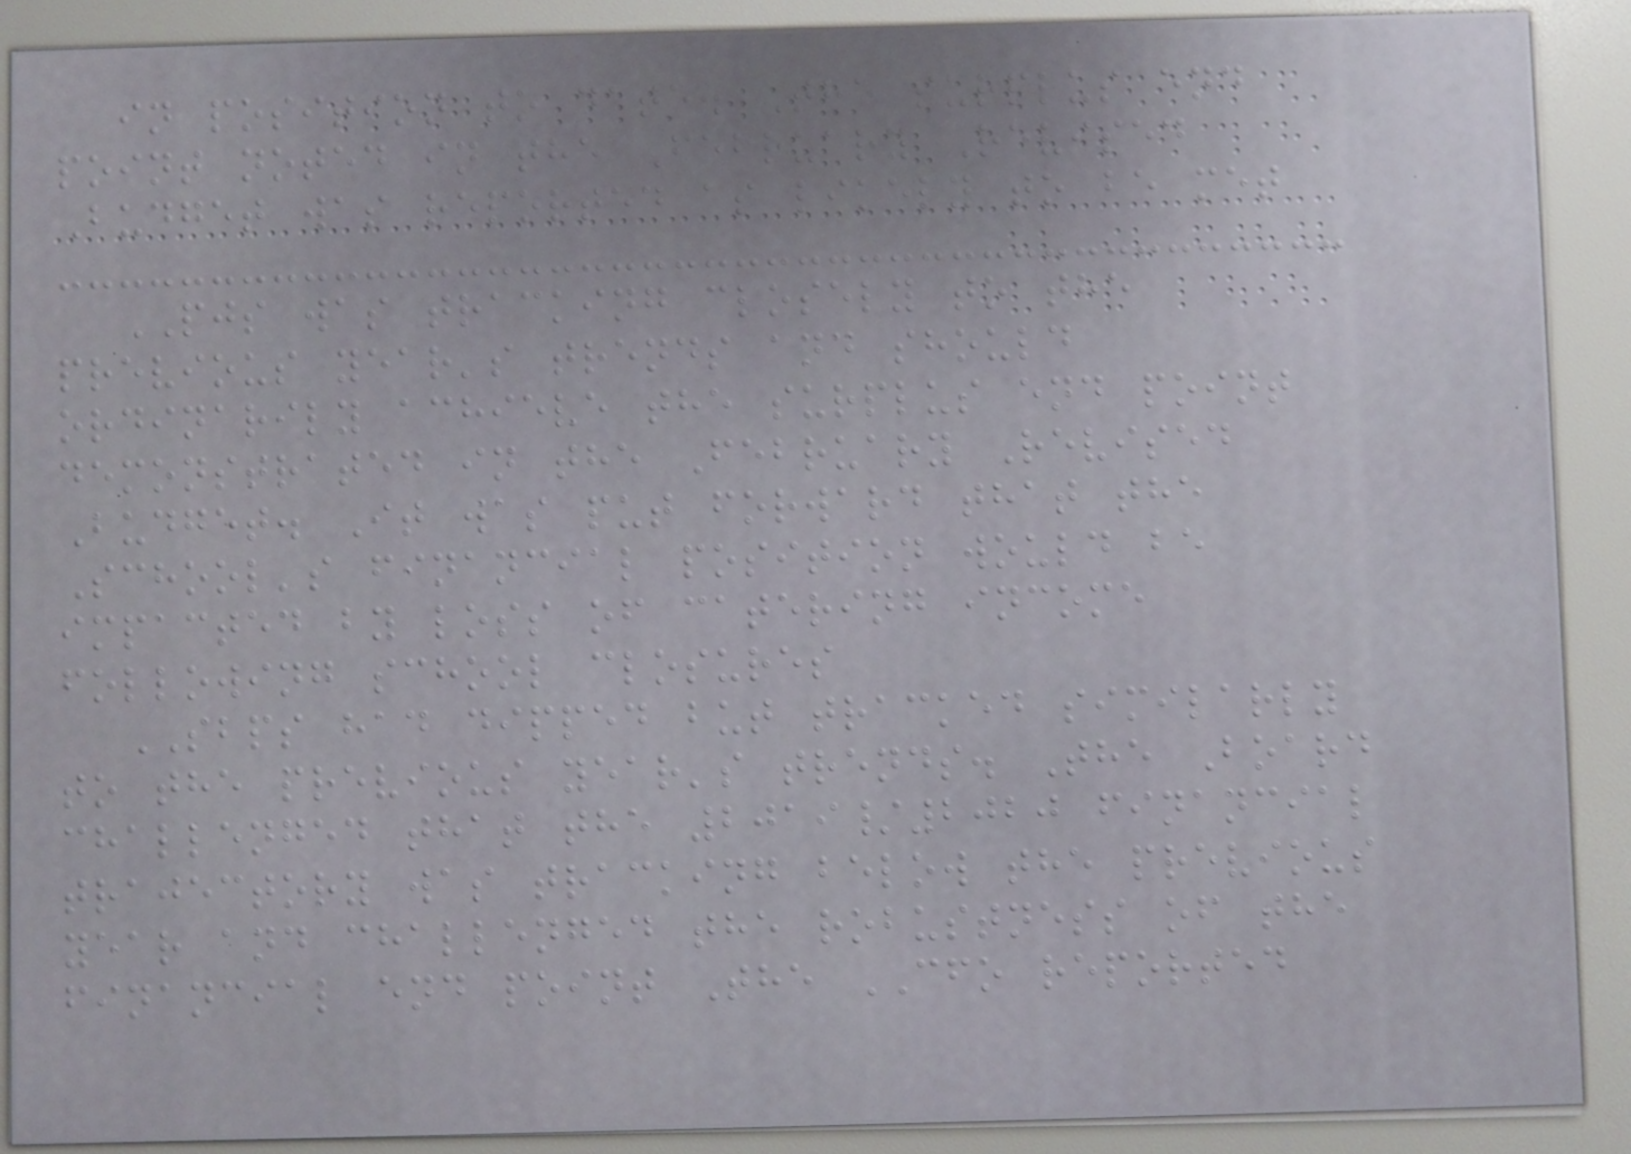in position to date. The surplus end
point noted in the February Revised
Budget was reported as likely to be met
PJS was tracking closely to the
previous year's trends and should
ordinarily achieve the surplus end point
demonstrated in the February Revised
Budget. It was put forward that the
School's financial position would be
impacted by loss of catering income
following school closures
SBPS had dipped but tracked similarly
to the previous year's trends. The Board
challenged that the 2019/2020 financial
trajectory was tracking below the previous
year and challenged the robustness of the
financial end point The CFO reported
